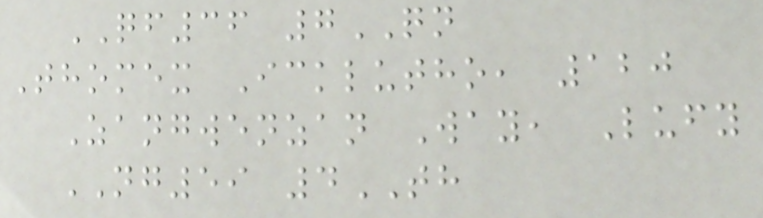QF36 7QN
Thomex Icklutho, 120
Zangwenzan Way, Lufy
NG59 4TH
